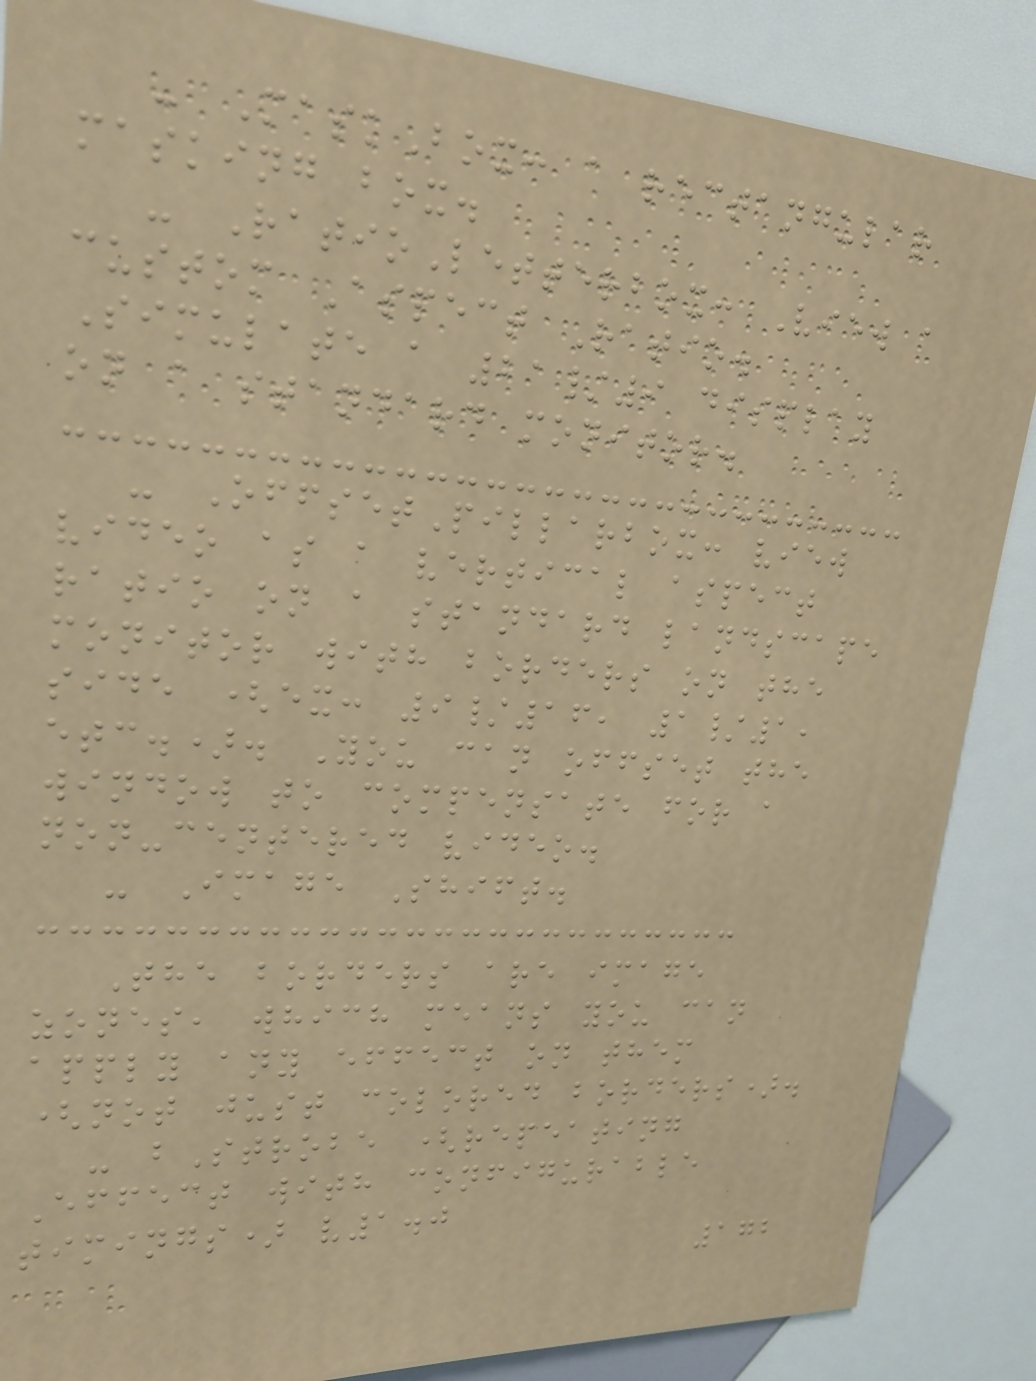- MaskBox: a rectangular
masking box.
- RatioLetterbox: View a
custom Aspect Ratio.
Simulate a 21/9 display
on a standard monitor.
- OffsetPillarbox: view
video as a vertical aspect
ratio on a standard landscape
monitor with borders on the
side (ex: 9/16, 1/1,
etc.). You can offset the
window to compensate for a
non-centered video.
- Image Shift.
The borders are image
zones, which means you can
apply any effect on them
(not just colored borders).
- bStrobe (repeating
Effect with configurable
timings) v1.0
172
